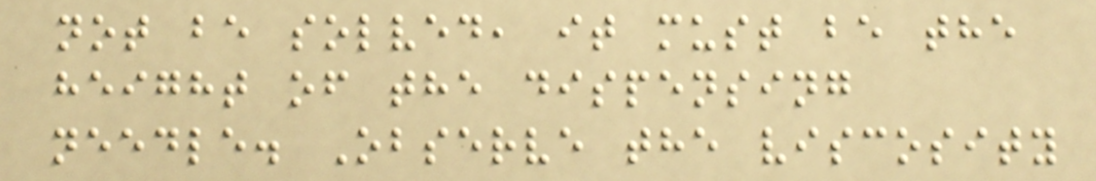not be solved, it must be the
height of the dispensing
needle. Observe the viscosity
